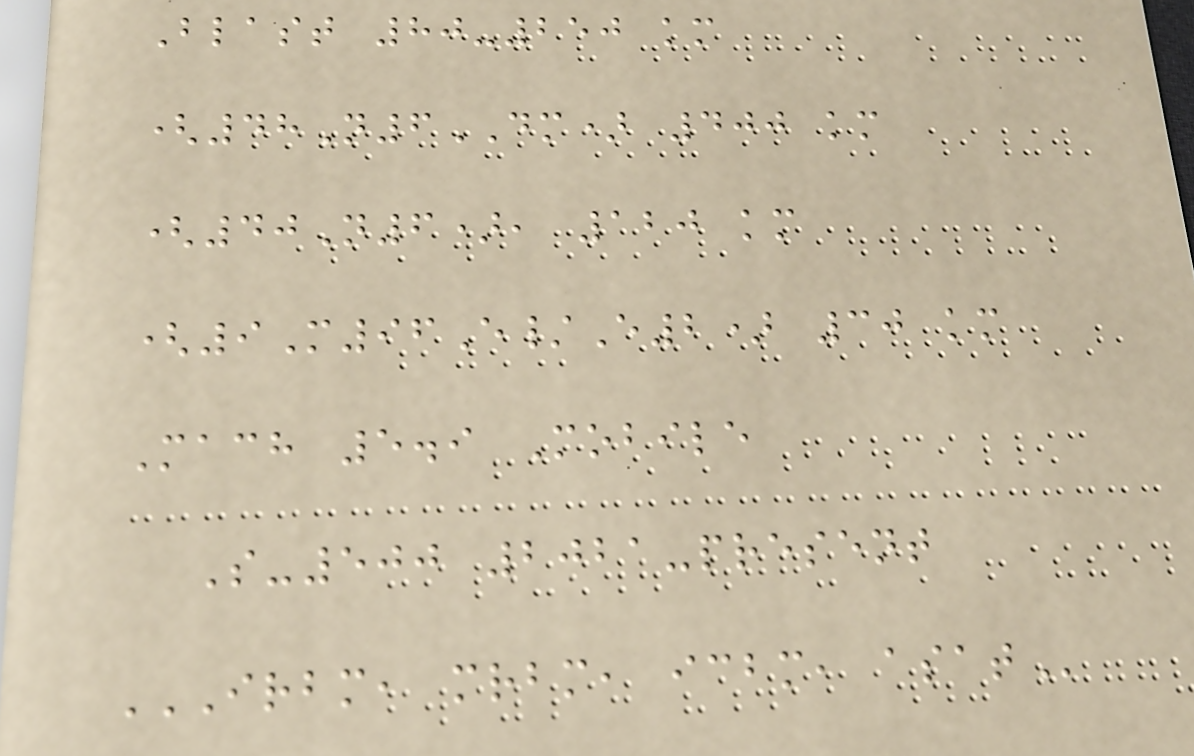Blast 80-250 km
(48N6DM) 400 km
(40N6), 120 km
(9M96E/E2) 30 km
Mach 5.9 Mobile
S-500 2021-present
IRBM, MRBM, ICBM, ASAT
